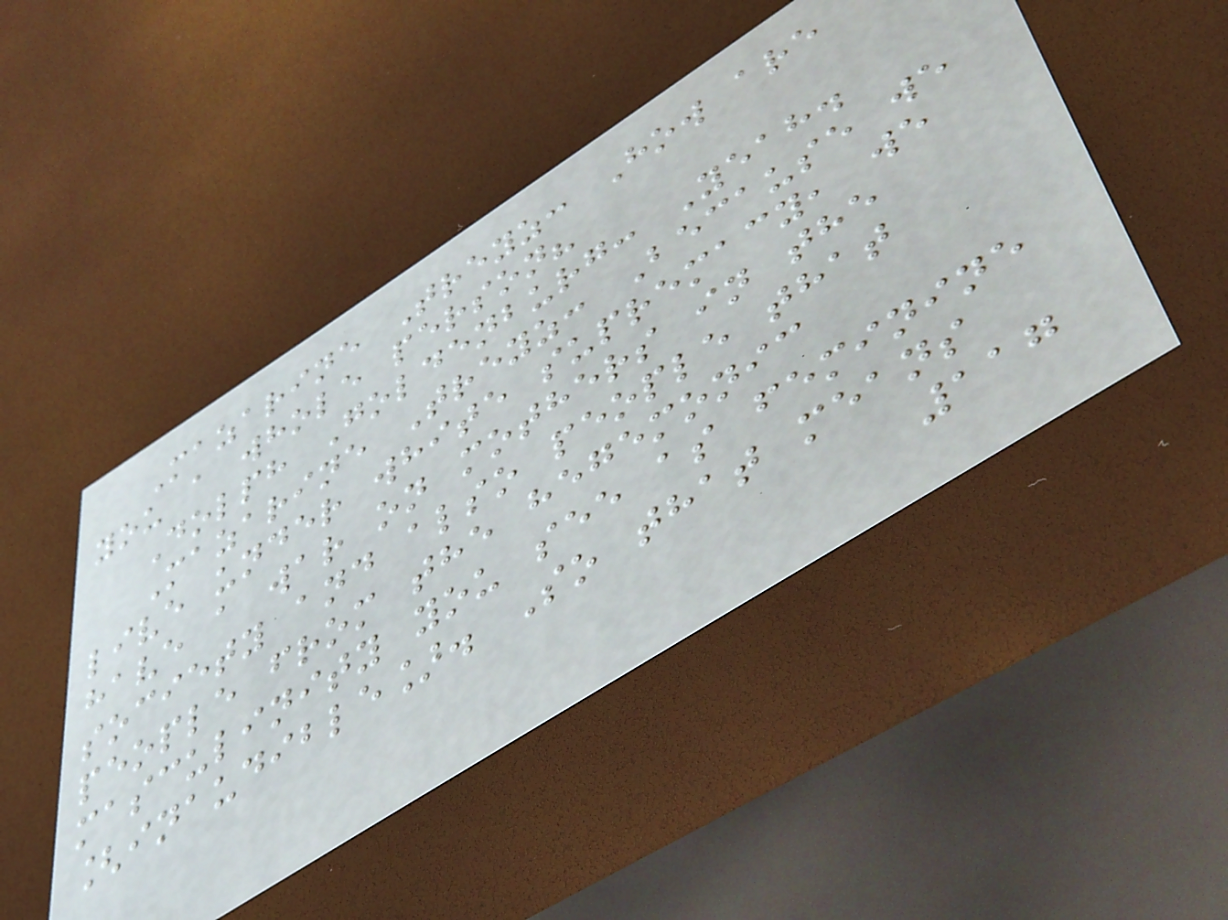Mazarine Treyz: How are
you a whole person?
Dolph Goldenburg: Yeah.
Mazarine Treyz: Because we
live under white supremacy, we
have a war on mothers in the
society and also people that
people from the hegemonic
masculinity you see as feminine
[inaudible]. So that means
117
